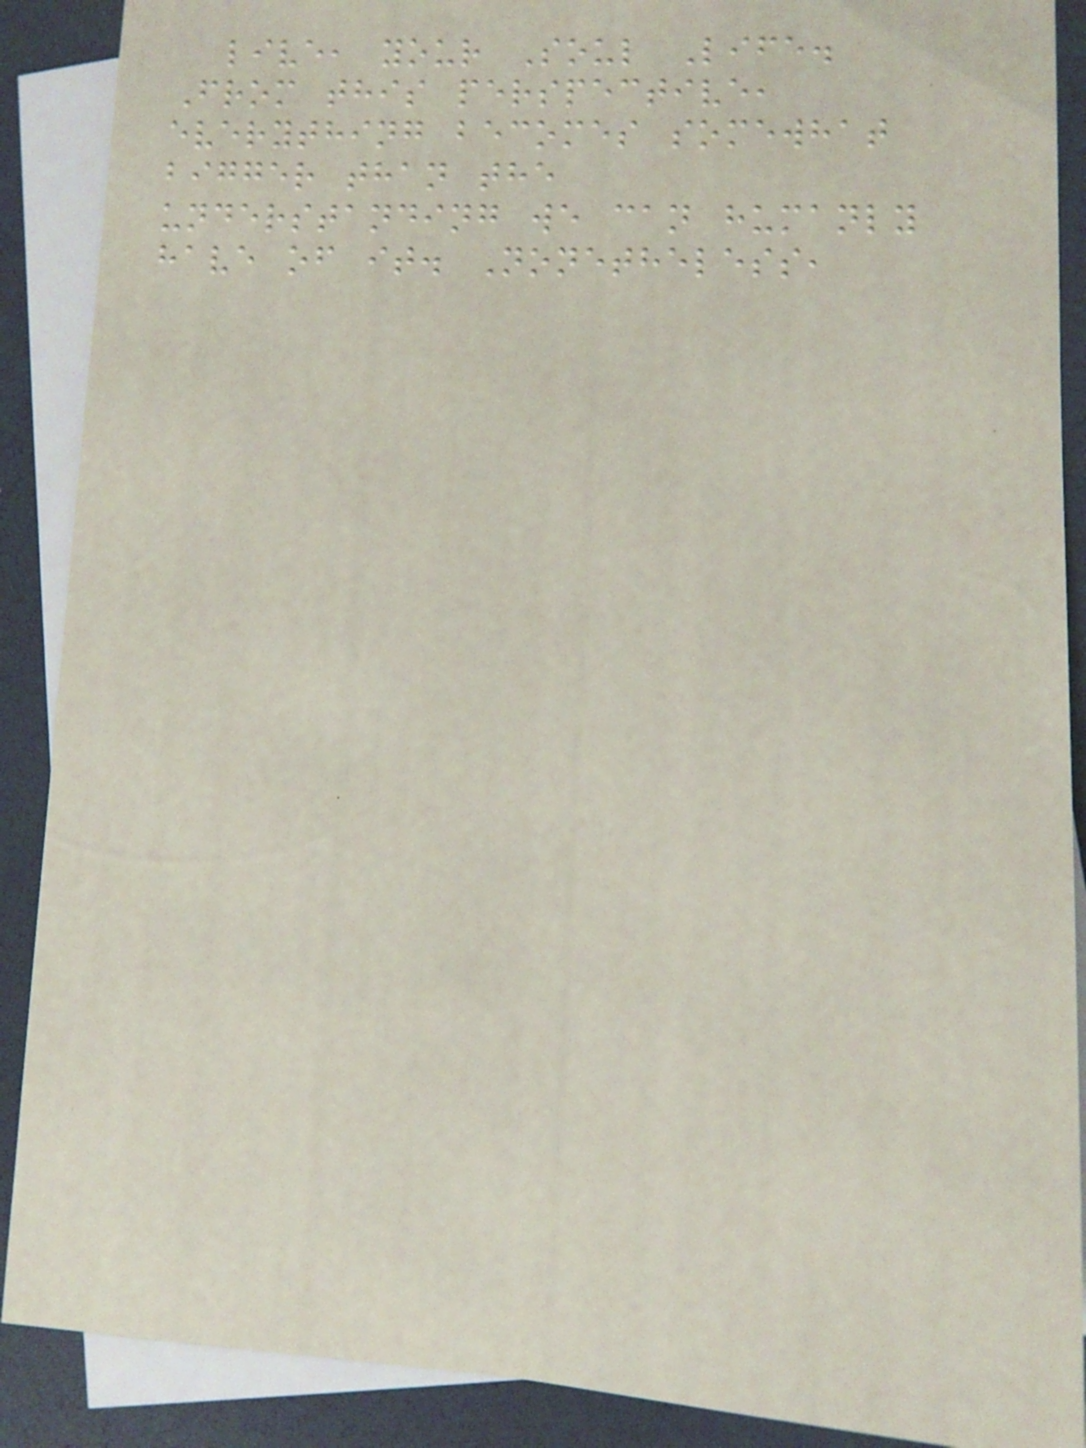live, your Soul Life.
From this perspective,
everything becomes somewhat
bigger than the
understanding we can humanly
have of it. Nonetheless,
